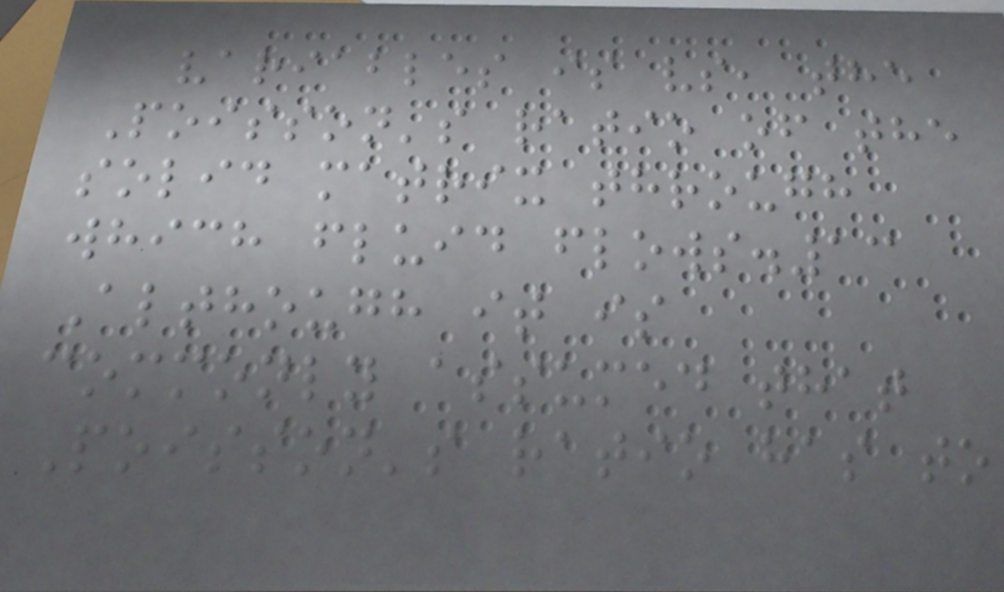variables is vs, the
Poisson's ratio of the
solid matrix through
which fluid flows.13
Although it is
commonly assumed that
Poisson's ratio has to
